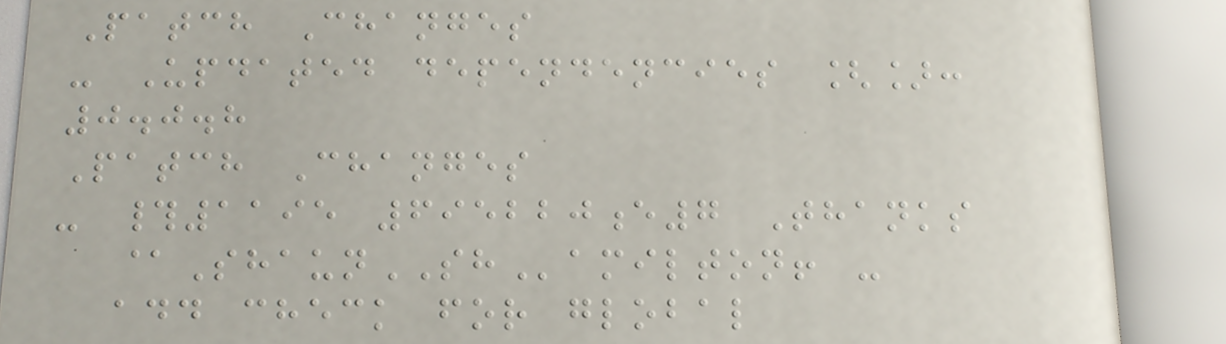Patch Changes
- Updated dependencies []:
0.0.8
Patch Changes
- #1195 695220e7 Thanks
@ShaunSHamilton! -
add check for global
